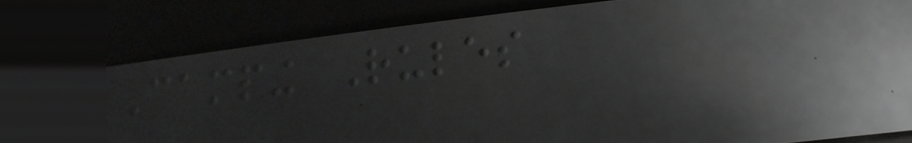Camping Rules
